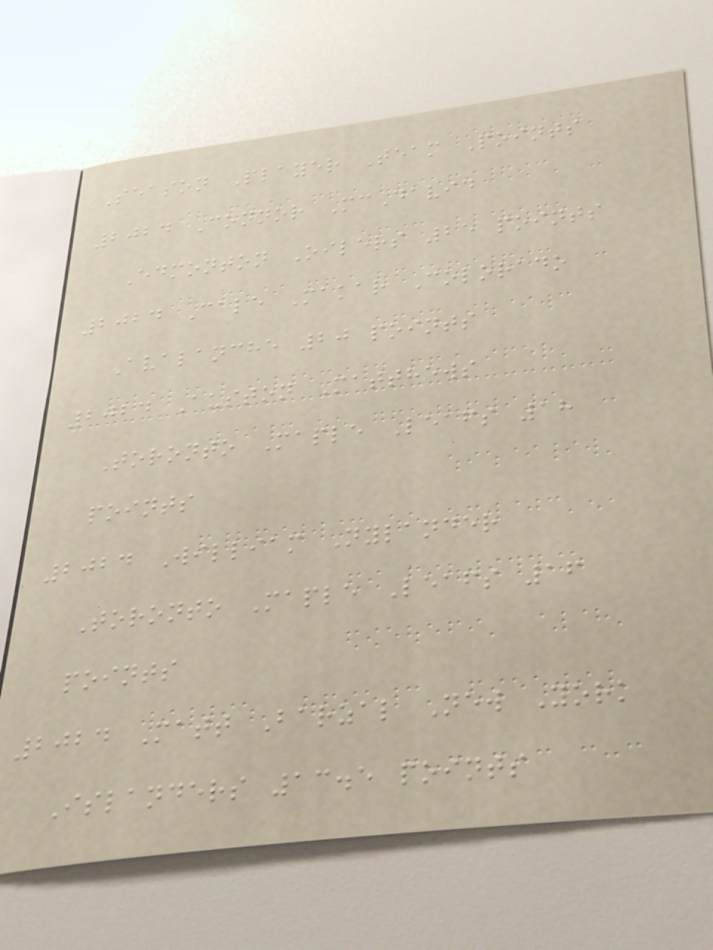Season Player Team Points
2024 Connor McDavid
Edmonton Oilers 25 points
2024 Cale Makar Colorado
Avalanche 20 points
2024 Auston Matthews
Toronto Maple Leafs 18
points
2024 William Nylander
Toronto Maple Leafs 16
points
2024 Matt Barzal New York
Islanders 13.5 points
